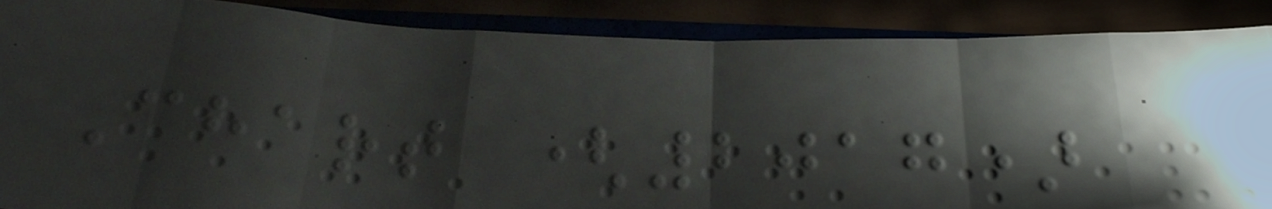Chart (2017)
